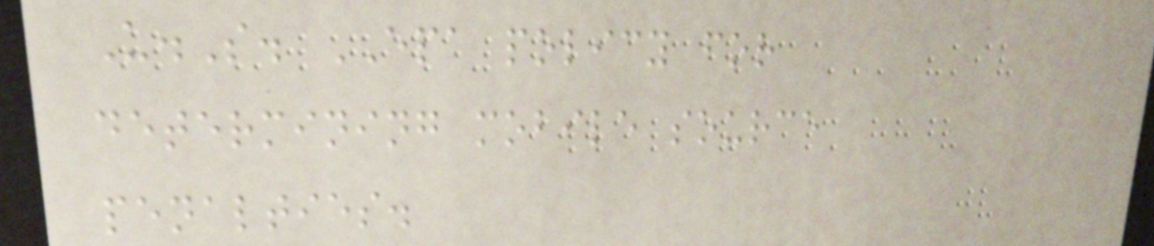U.S. EPA policy for
determining mobile source
penalties.
